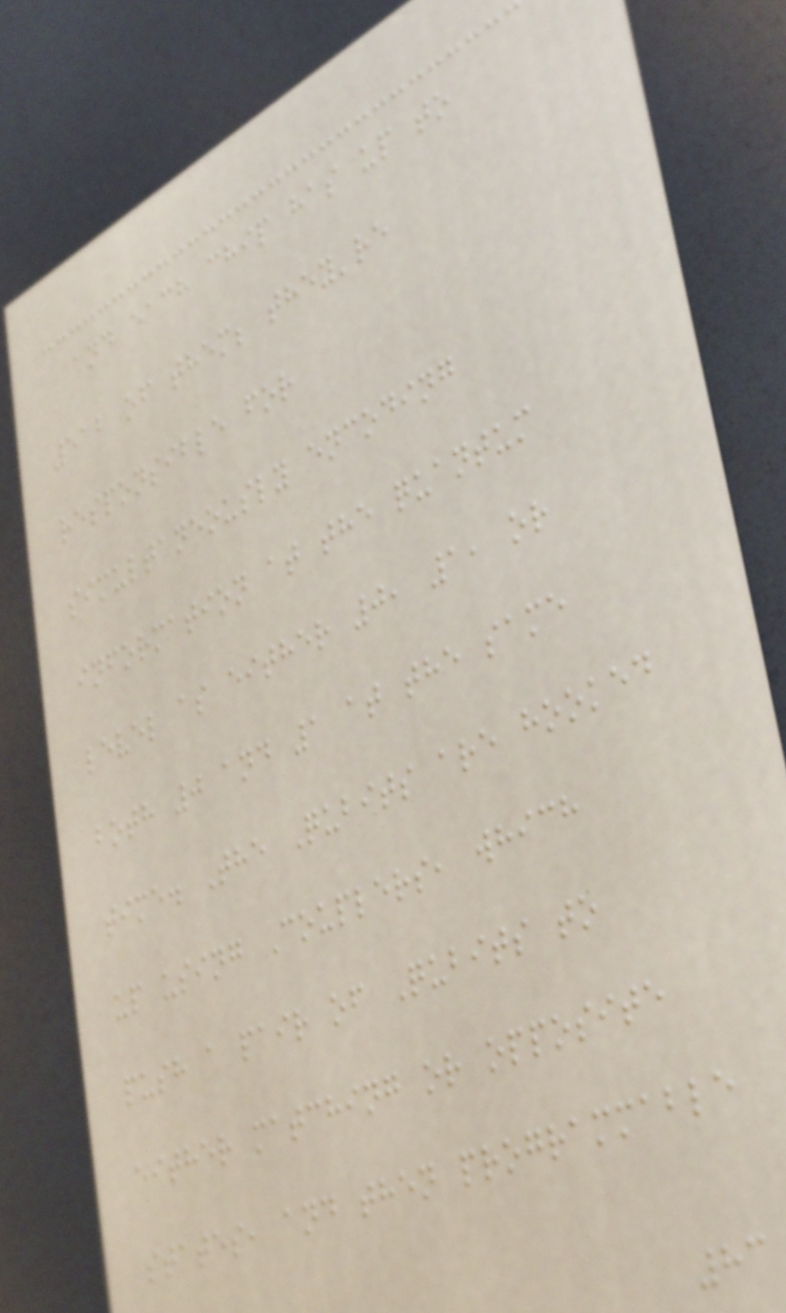and each chip has up to
512 of them; they're
responsible for
simultaneously encoding
information at the quantum
level as either 0, 1, or
both 0 and 1 at the same
time. The Qubits are hooked
up using Couplers, which
push a pair of Qubits to
either matching or opposite
states, and then programmable
83
